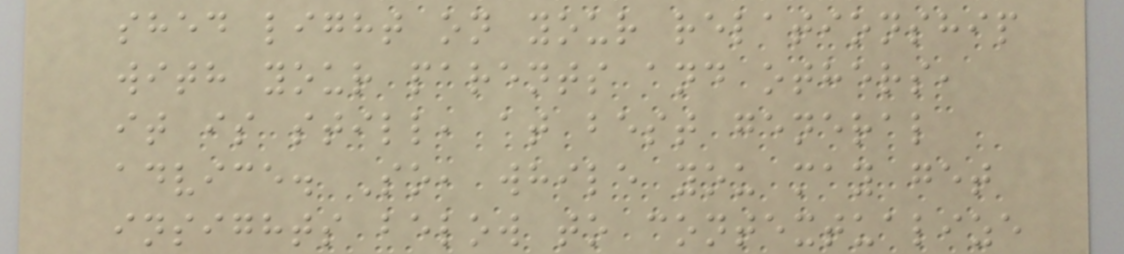shed light on your relationship
with your parents and others,
it is still, at best general
advice. So, while you may get
insights below to contextualize
